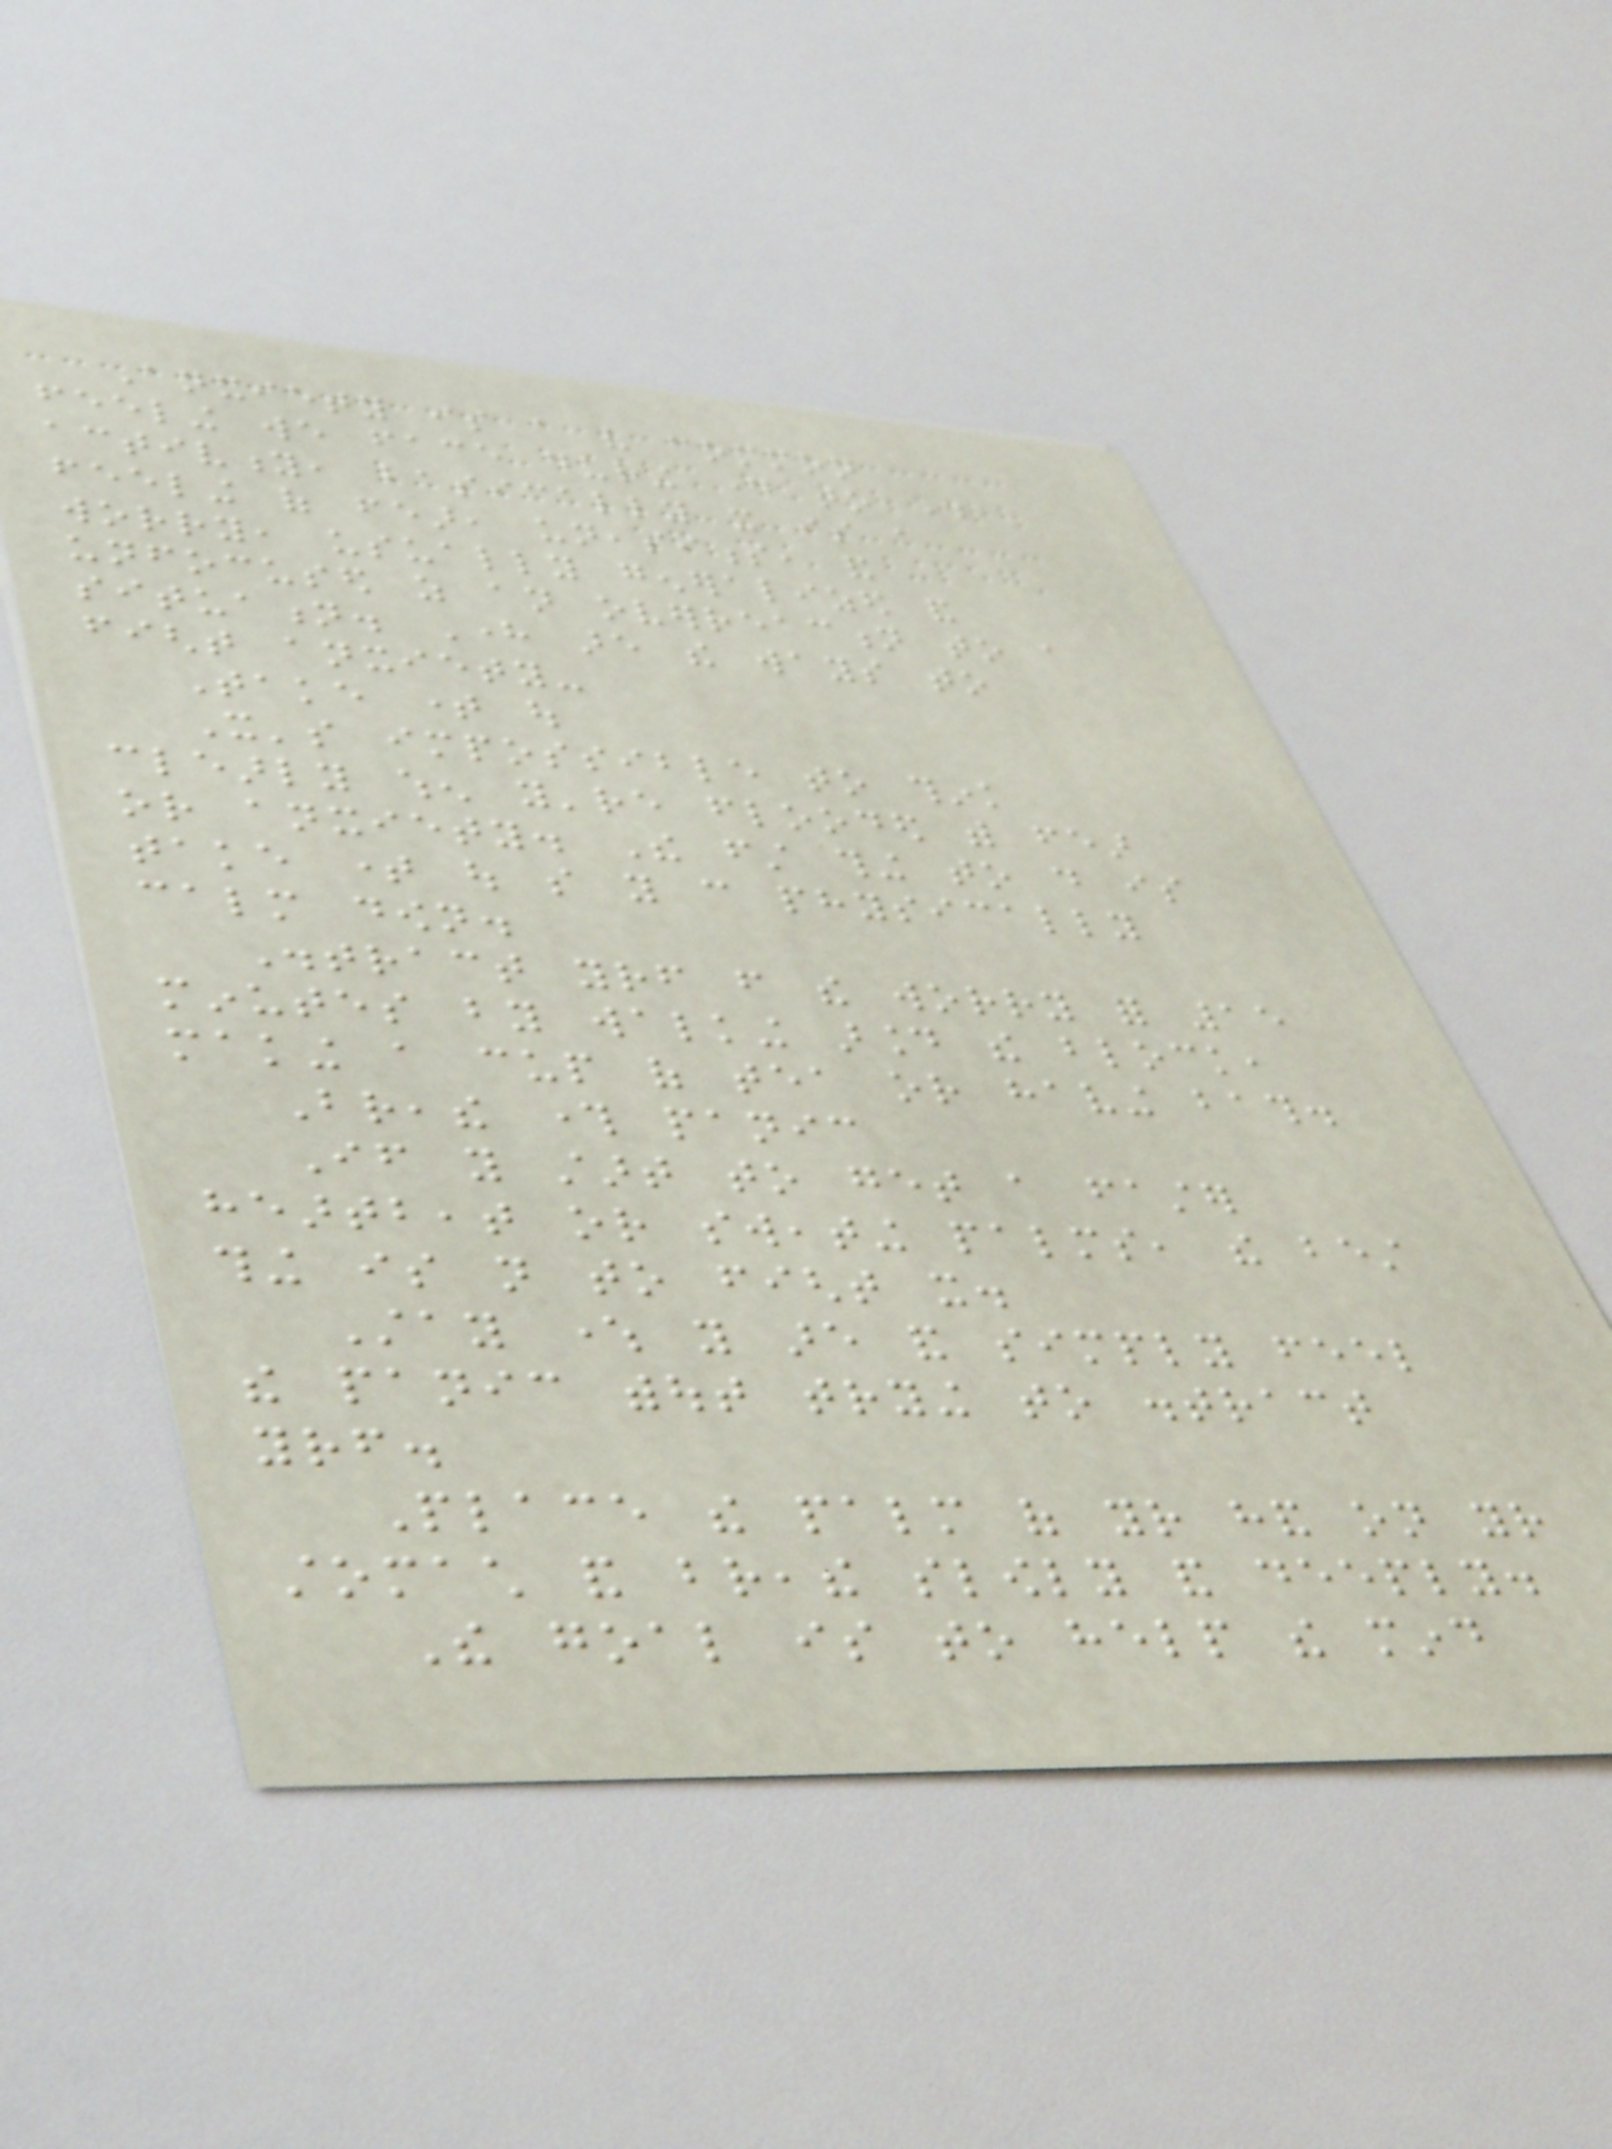Anxiety is a very common
feeling we face during day to day
activity, basically it is a
feeling of fear, uneasiness, and
worry, usually generalized and
unfocused as an overreaction to a
situation. Here are the ways to
fight anxiety-
Take time out
It's impossible to think
clearly when you're flooded with fear
or anxiety. The first thing to do is
take time out so you can physically
calm down.
Distract yourself from the worry for 15
minutes by walking around the block,
making a cup of tea or having bath.
Breathe through panic
If you start to get a faster
heartbeat or sweating palms, the best
thing is not to fight it.
Stay where you are and simply feel
the panic without trying to distract
yourself.
Place the palm of your hand on your
stomach and breathe slowly and deeply.
The goal is to help the mind
